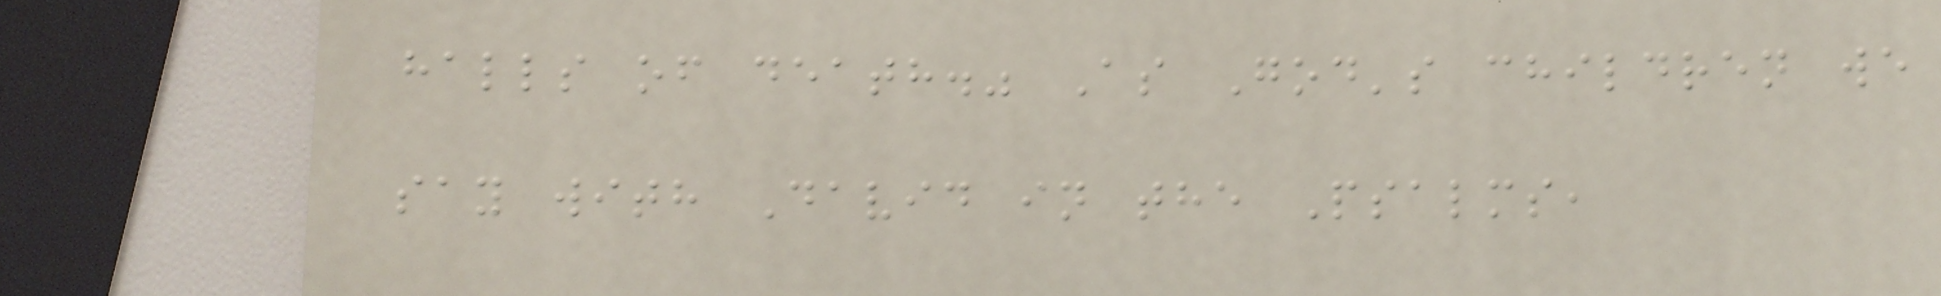halls of death." As God's children we
say with David in the Psalms,
